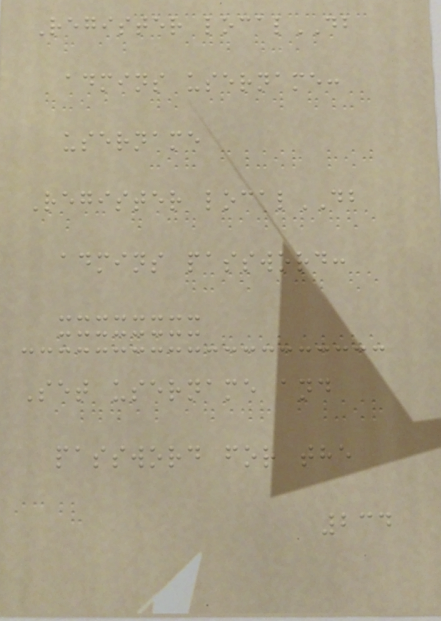Register localDB
admins username:
username
Register localDB
admins password:
xxxxxxxx
Set username and
password for the
234
